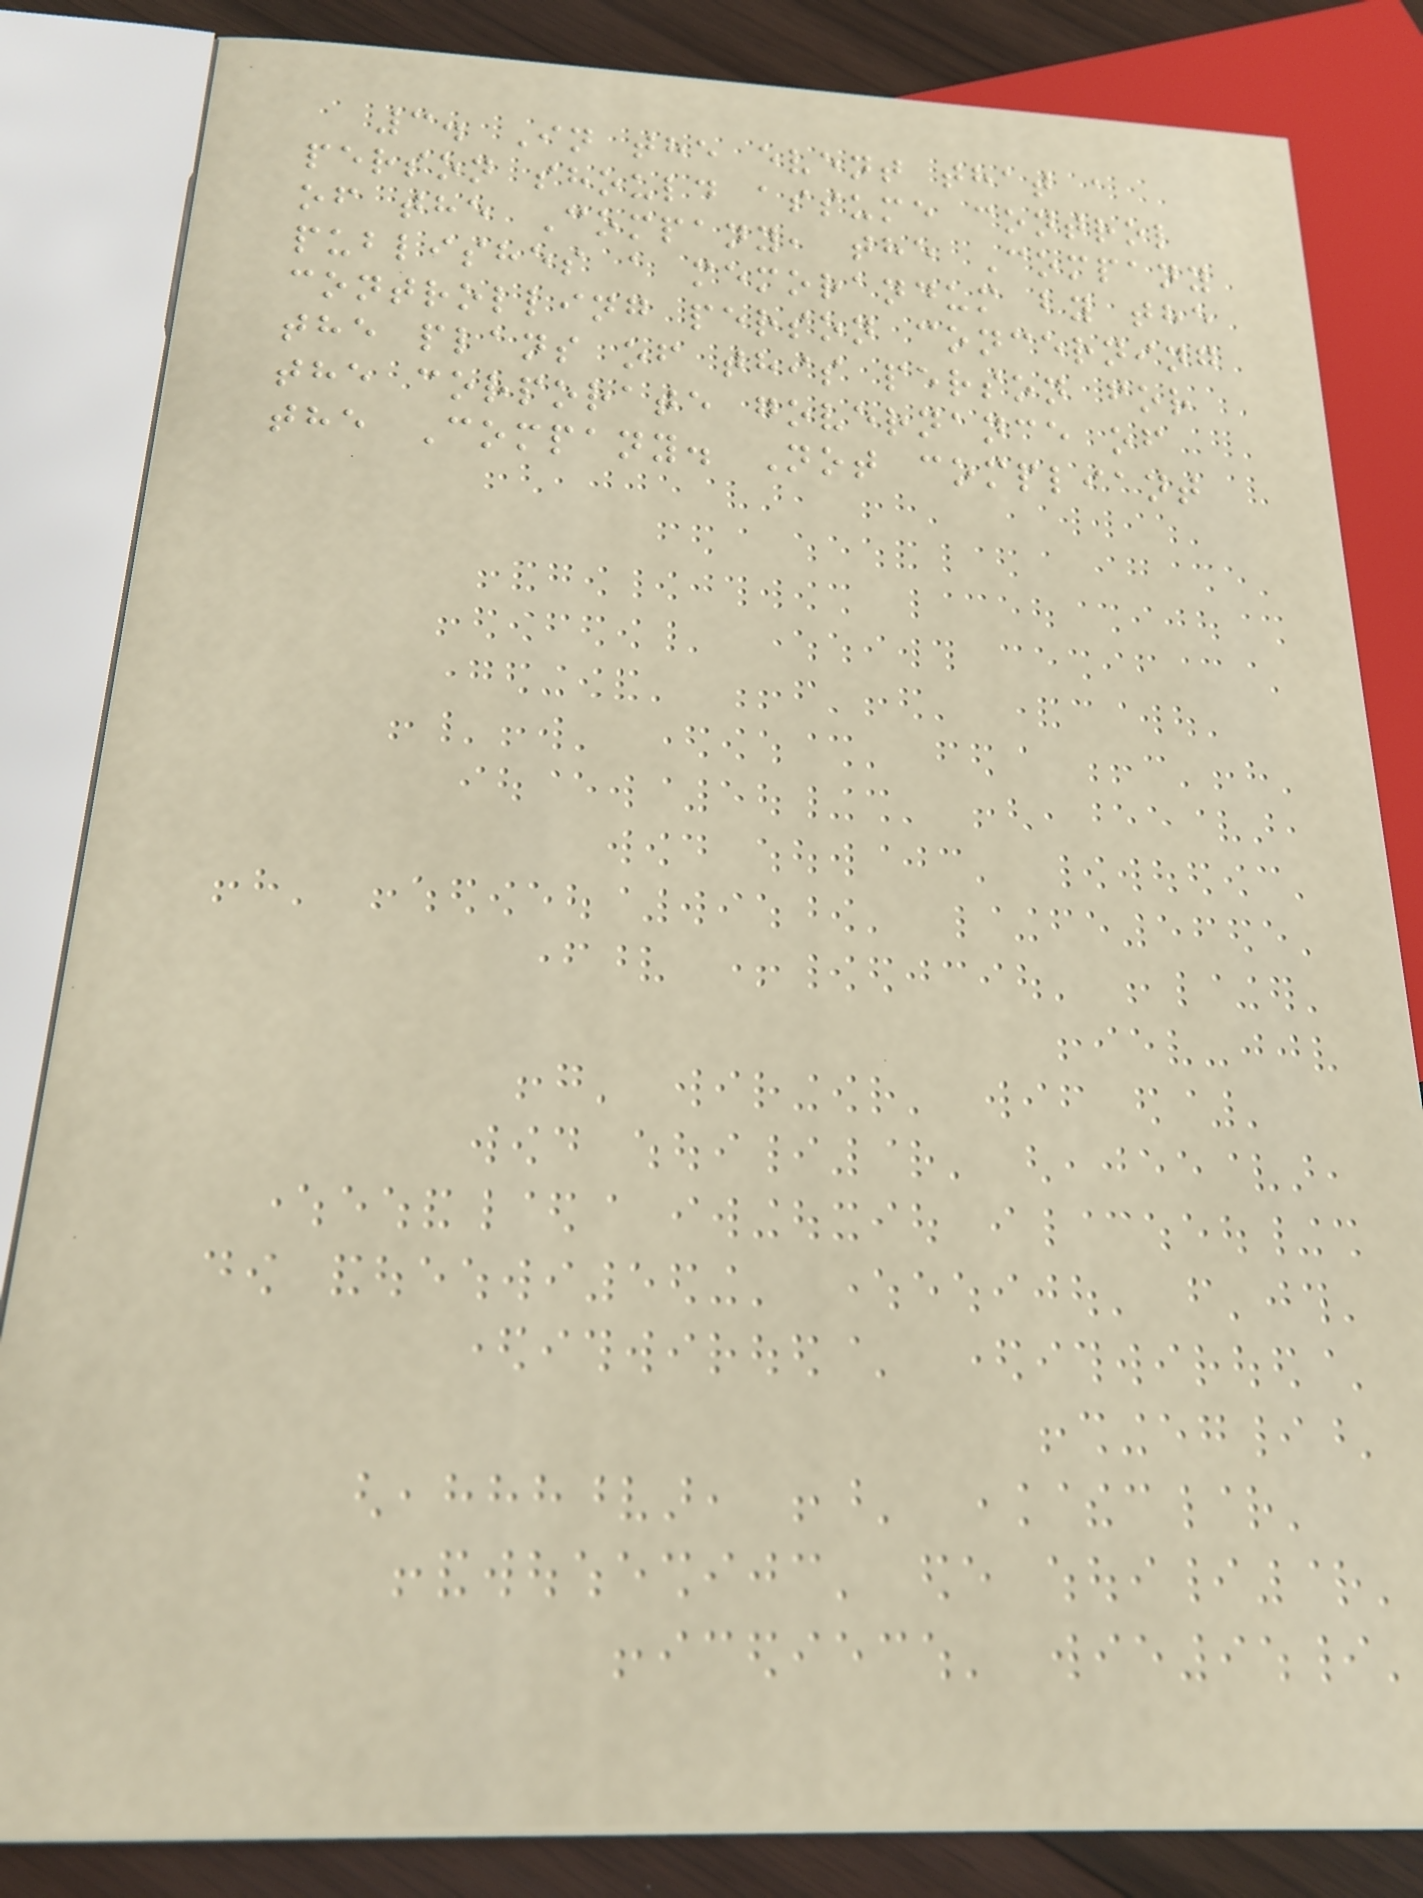3. In the event that a
person should assume control
of the Company, the Company
publishes a memorandum by the
controlling person concerning
the plans of this person for
the corporate governance of
the Company. Not compliant
